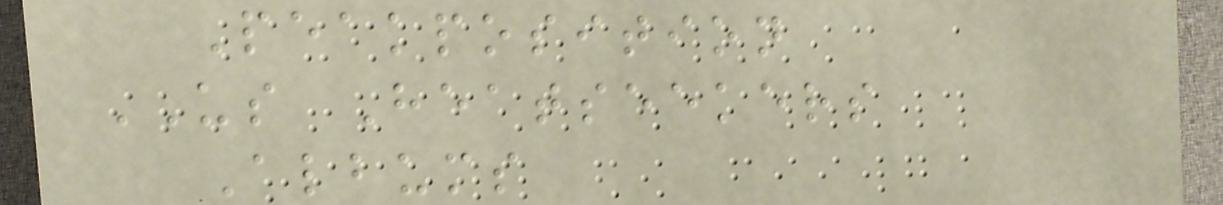Peakposition
US Heatseekers
Albums
